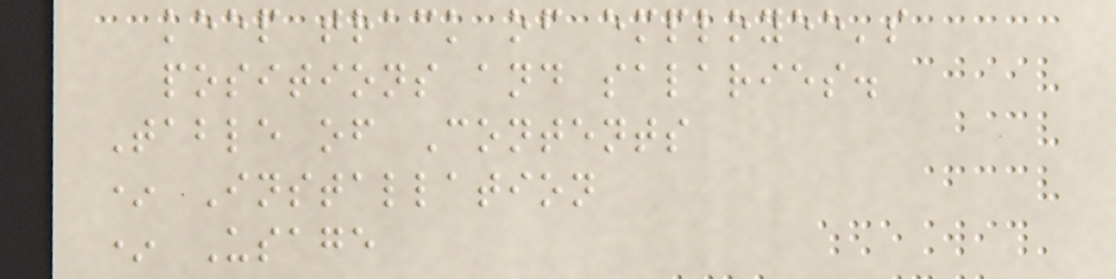keep track of employee's
positions and salaries.
Table of Contents
* Installation
* Usage
